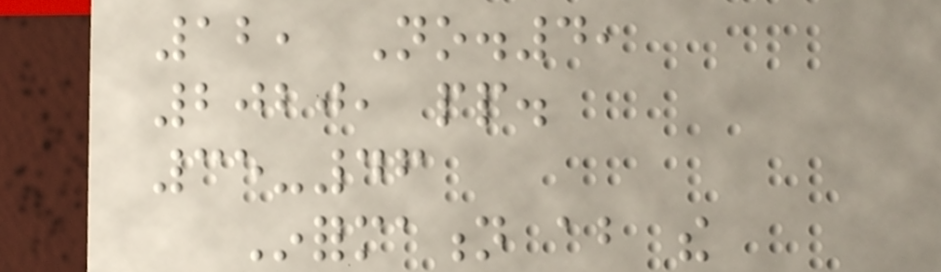12, No.4,
2020, pp.
35-46
Information about the
